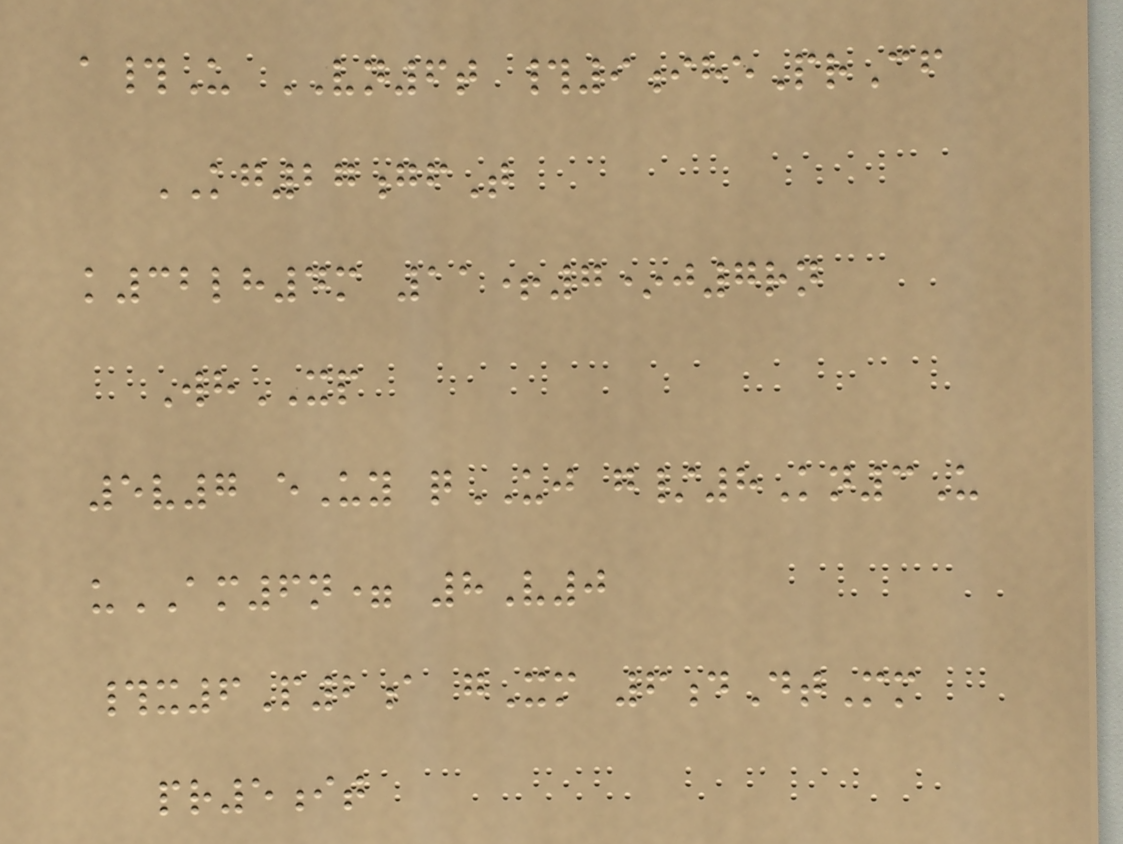a#U VN6t #9ihePrCf
KG27gfT
k32lh4m 11+7*j7rn
WhXP
5v7 eUy qUJ g/8Kn3U
uAM6n= 8V0
#x6P2a gXm 6dDtMm
pr5it
